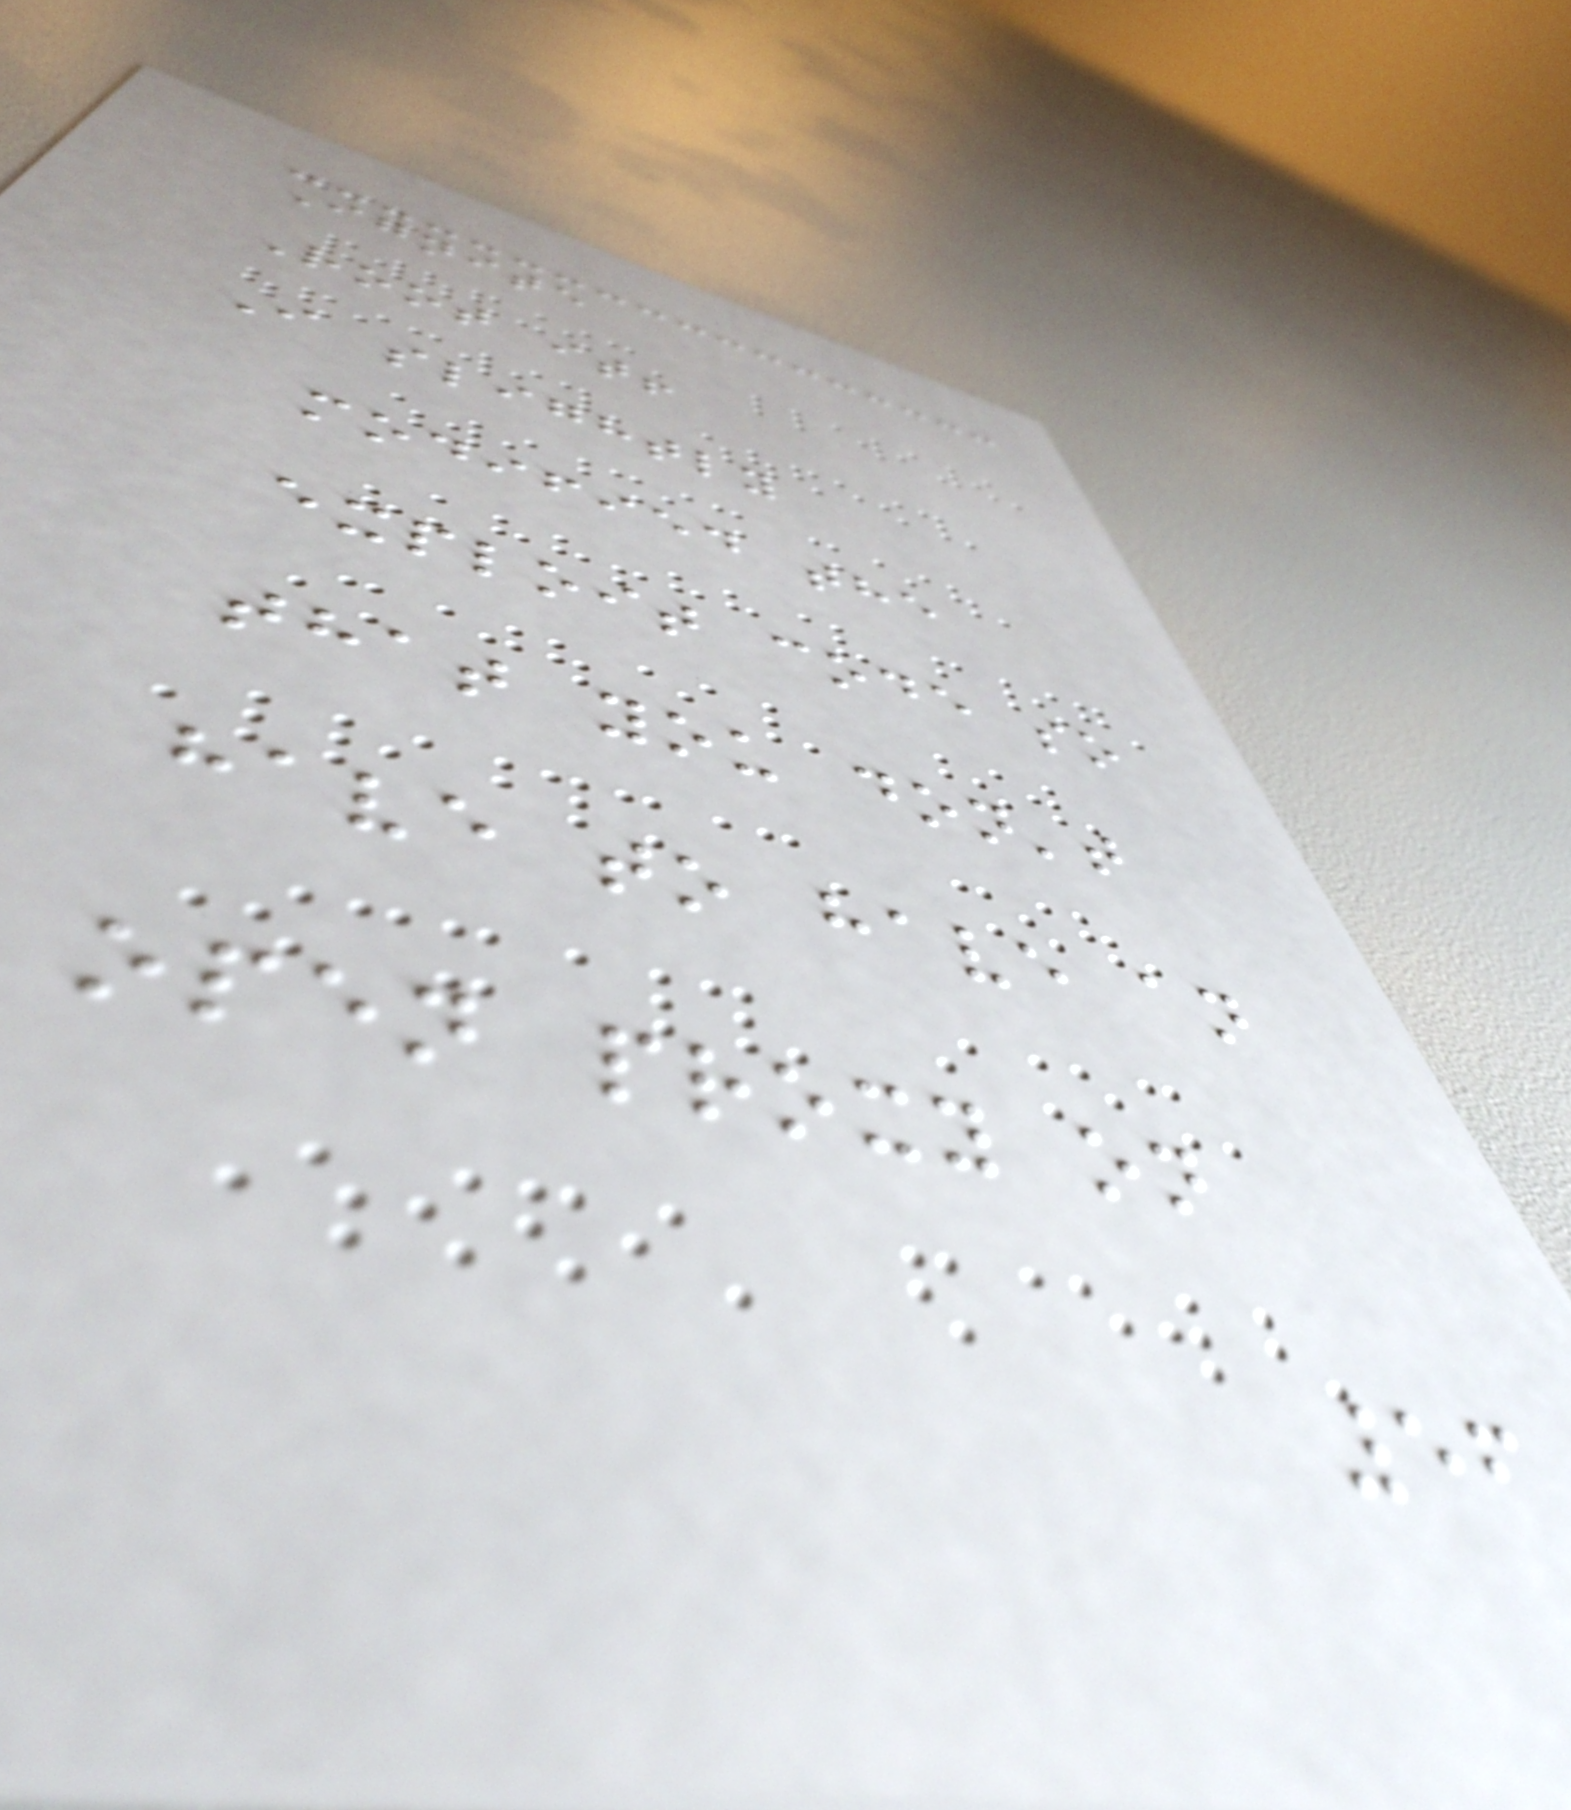Ignite
Root it!
I slightly
modified the
exploit code so
that you don't
have to have an
open proxy on
56
